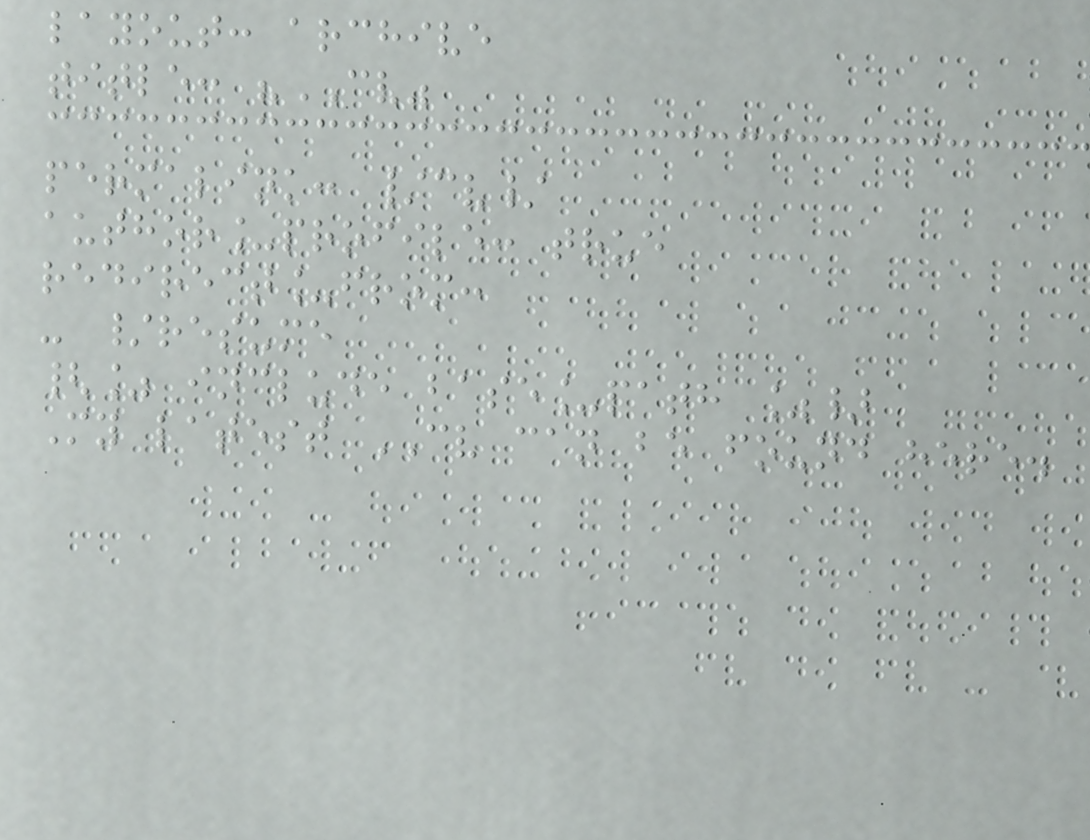layout: archive
title: "CV"
permalink: /cv/
author_profile: true
redirect_from:
- /resume
{% include base_path %}
My latest CV can be found here.
